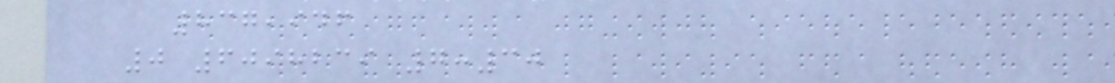837,946
0 6098239 7:30
